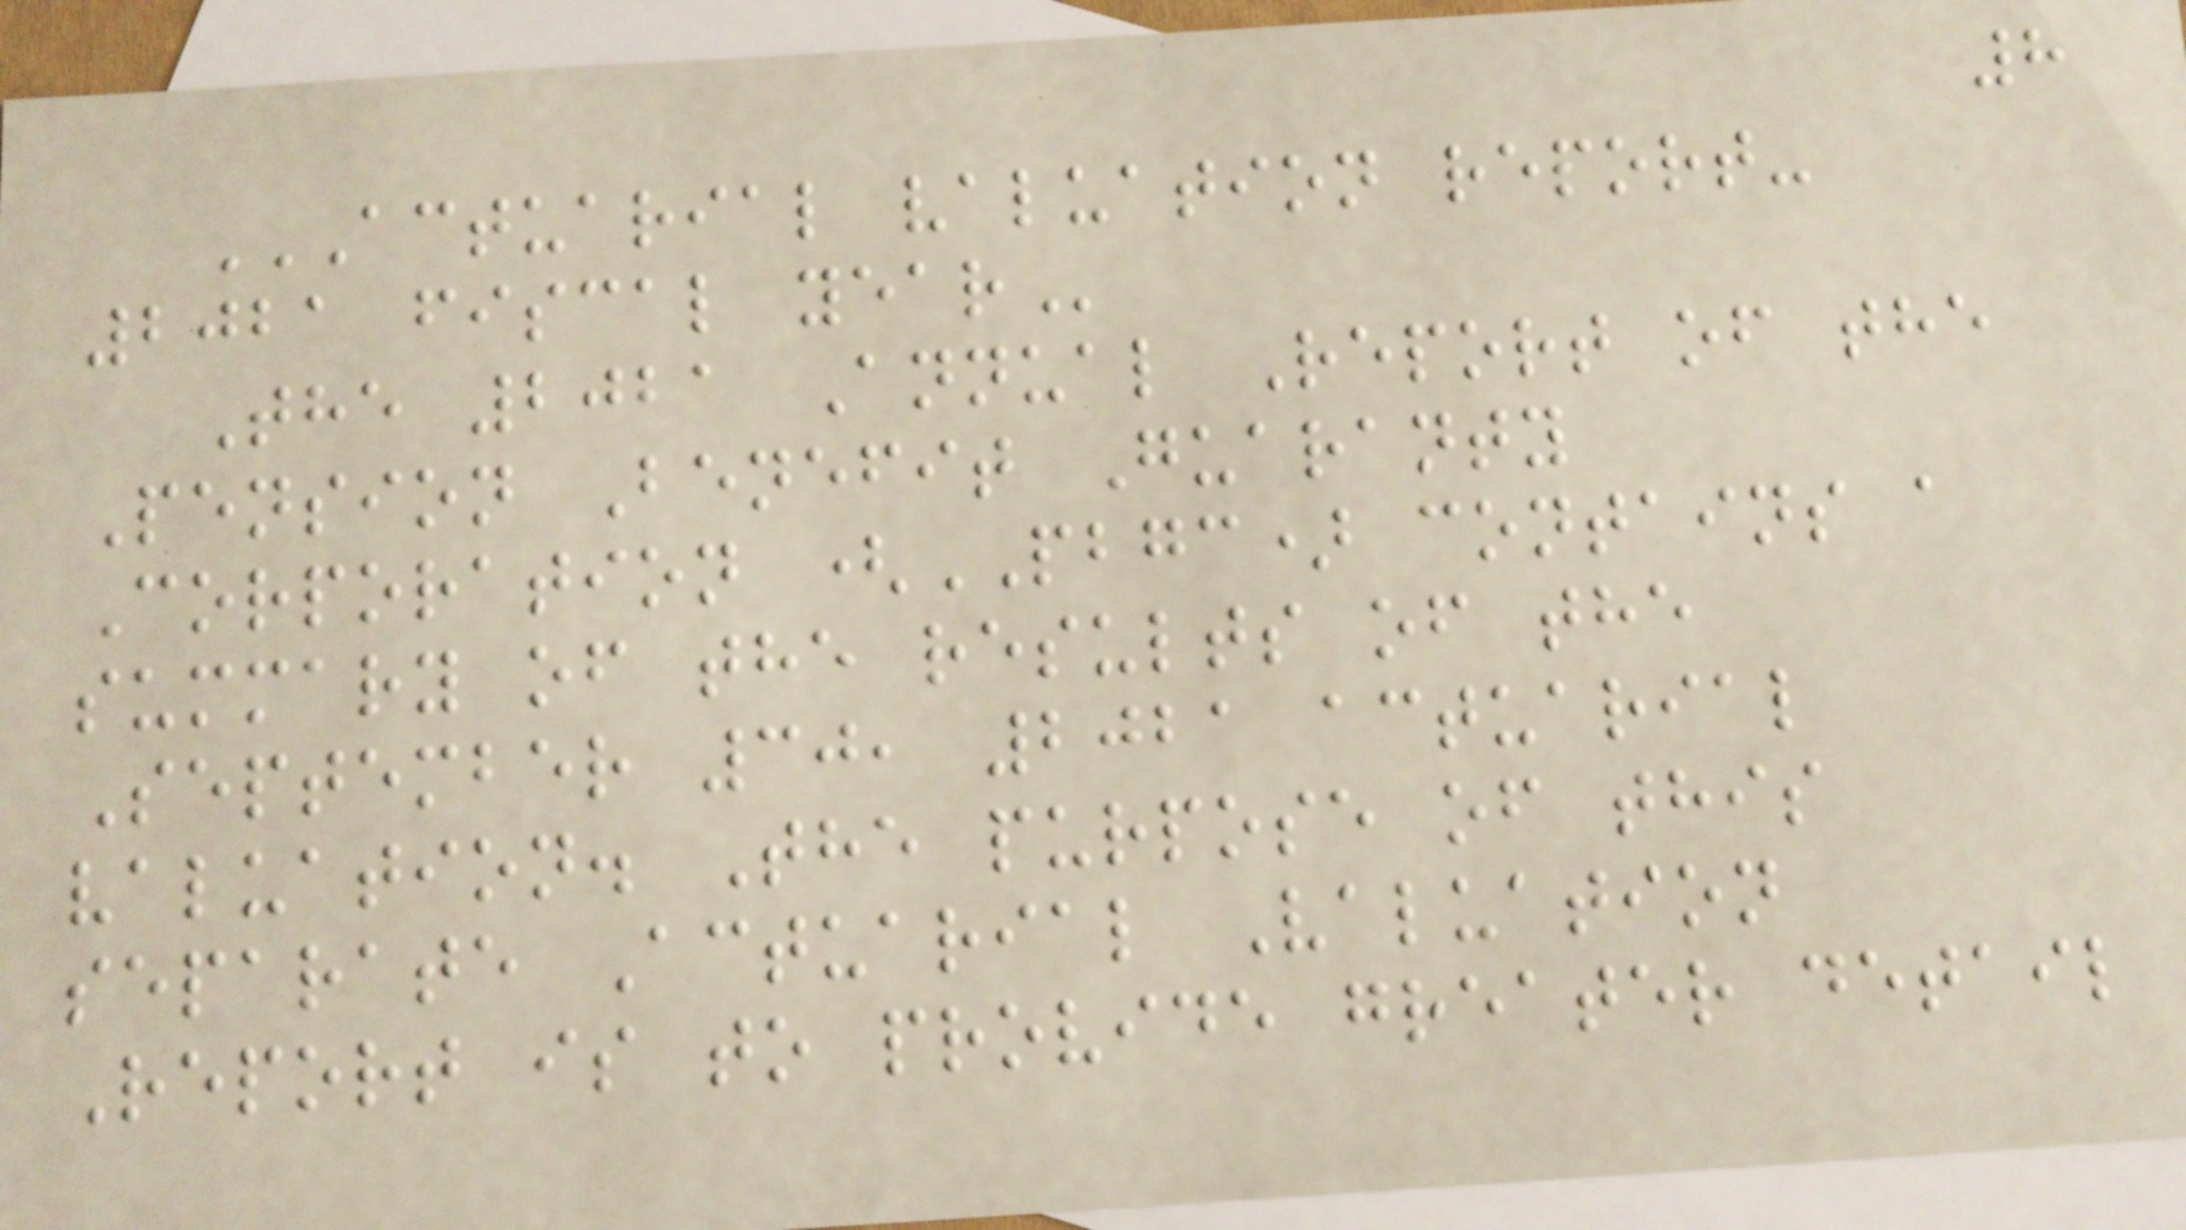8
ACTUARIAL VALUATION REPORT-
2021 FISCAL YEAR
The 2021 Annual Report of the
Pension Benefit Guaranty
Corporation (PBGC) contains a
summary of the results of the
September 30, 2021 actuarial
valuation. The purpose of this
separate Actuarial Valuation
Report is to provide greater detail
